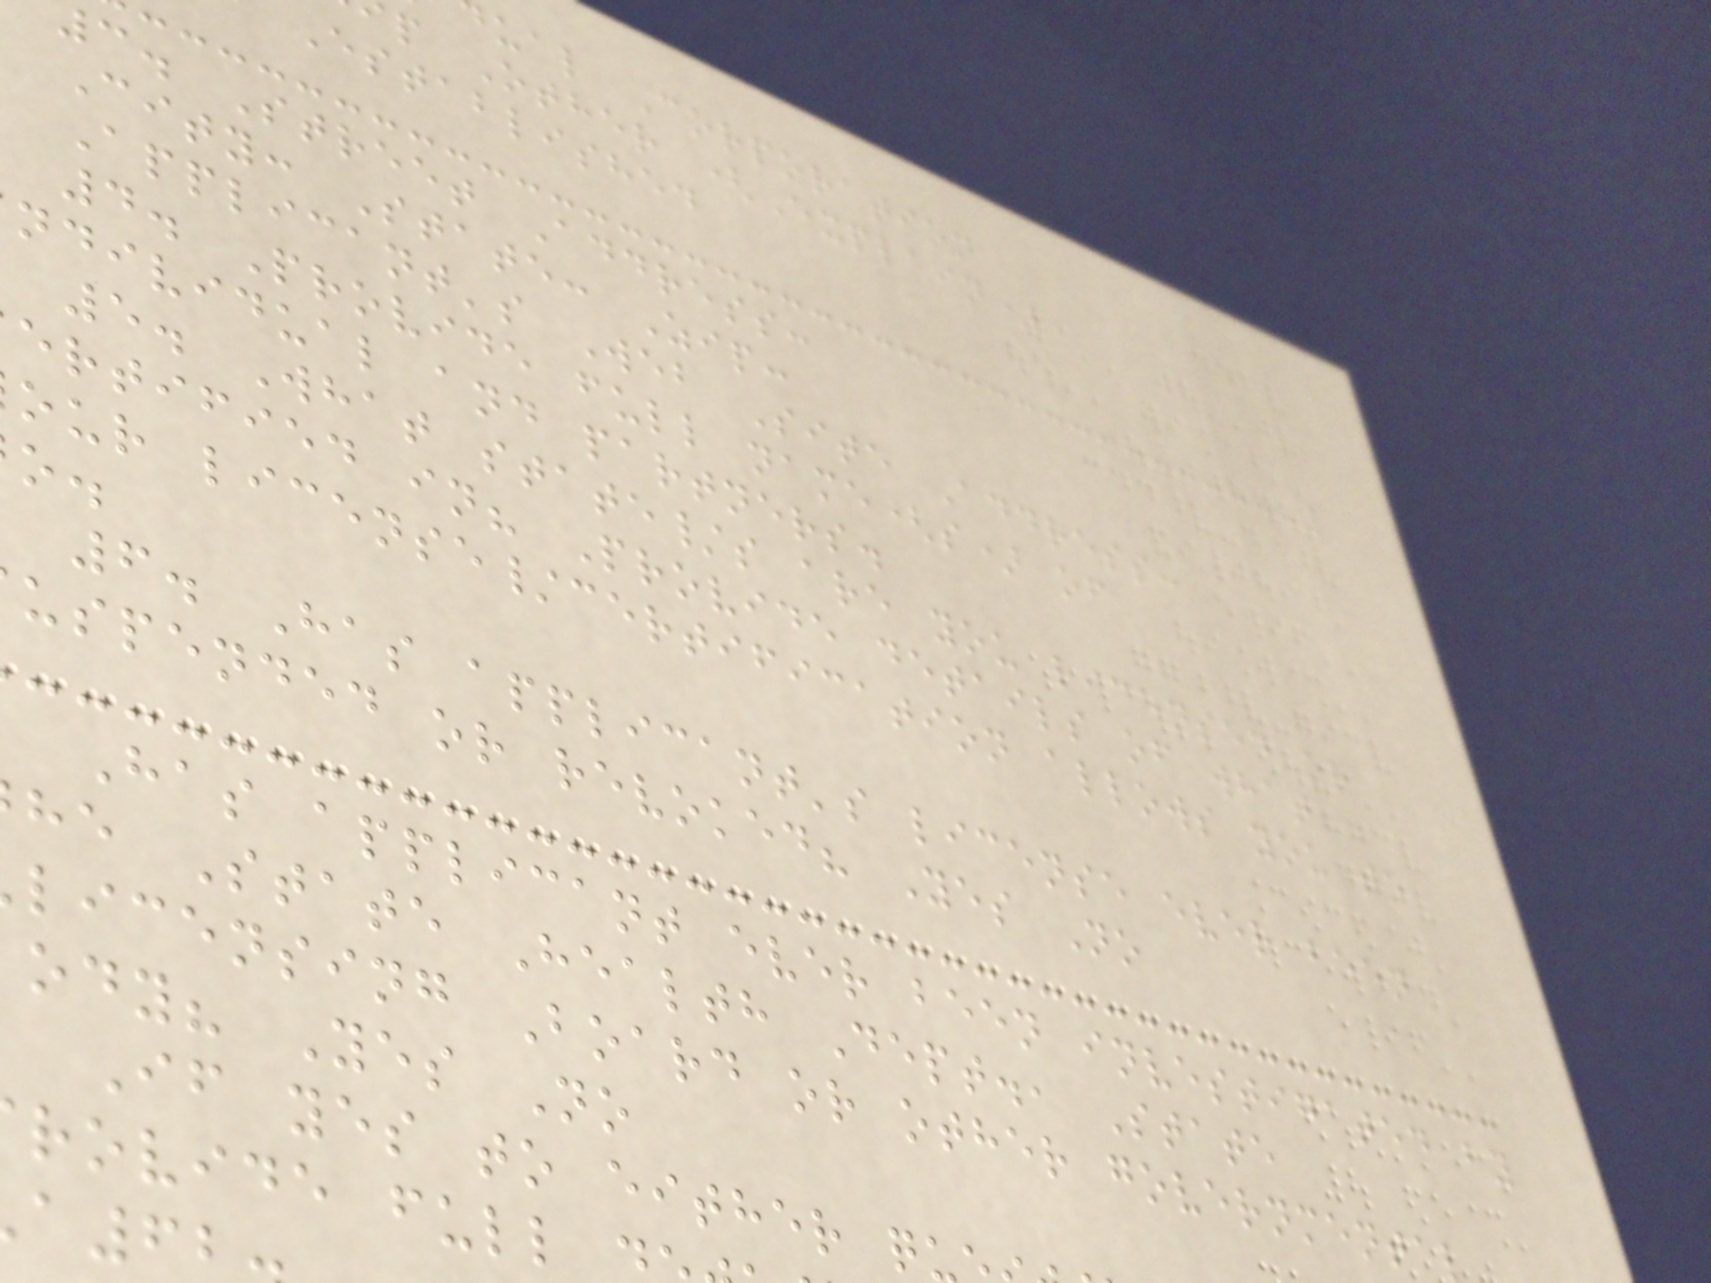ual Corporation
p Other (Explain)
Established
c. Street Address:
City: State: Zip:
Applicant's Web Site Address:
4. Provide full name(s) of
ndividual and partners.
5. What state/s are you licensed or
ertified in? Provide details of what
our license/certification allows you to
6. Has applicant's license ever been
uspended or revoked? Yes No
Has applicant ever been investigated by
he State Health Dept., State
licensing Board or other governmenta
ody? Yes No
If yes to either q
rovide full
